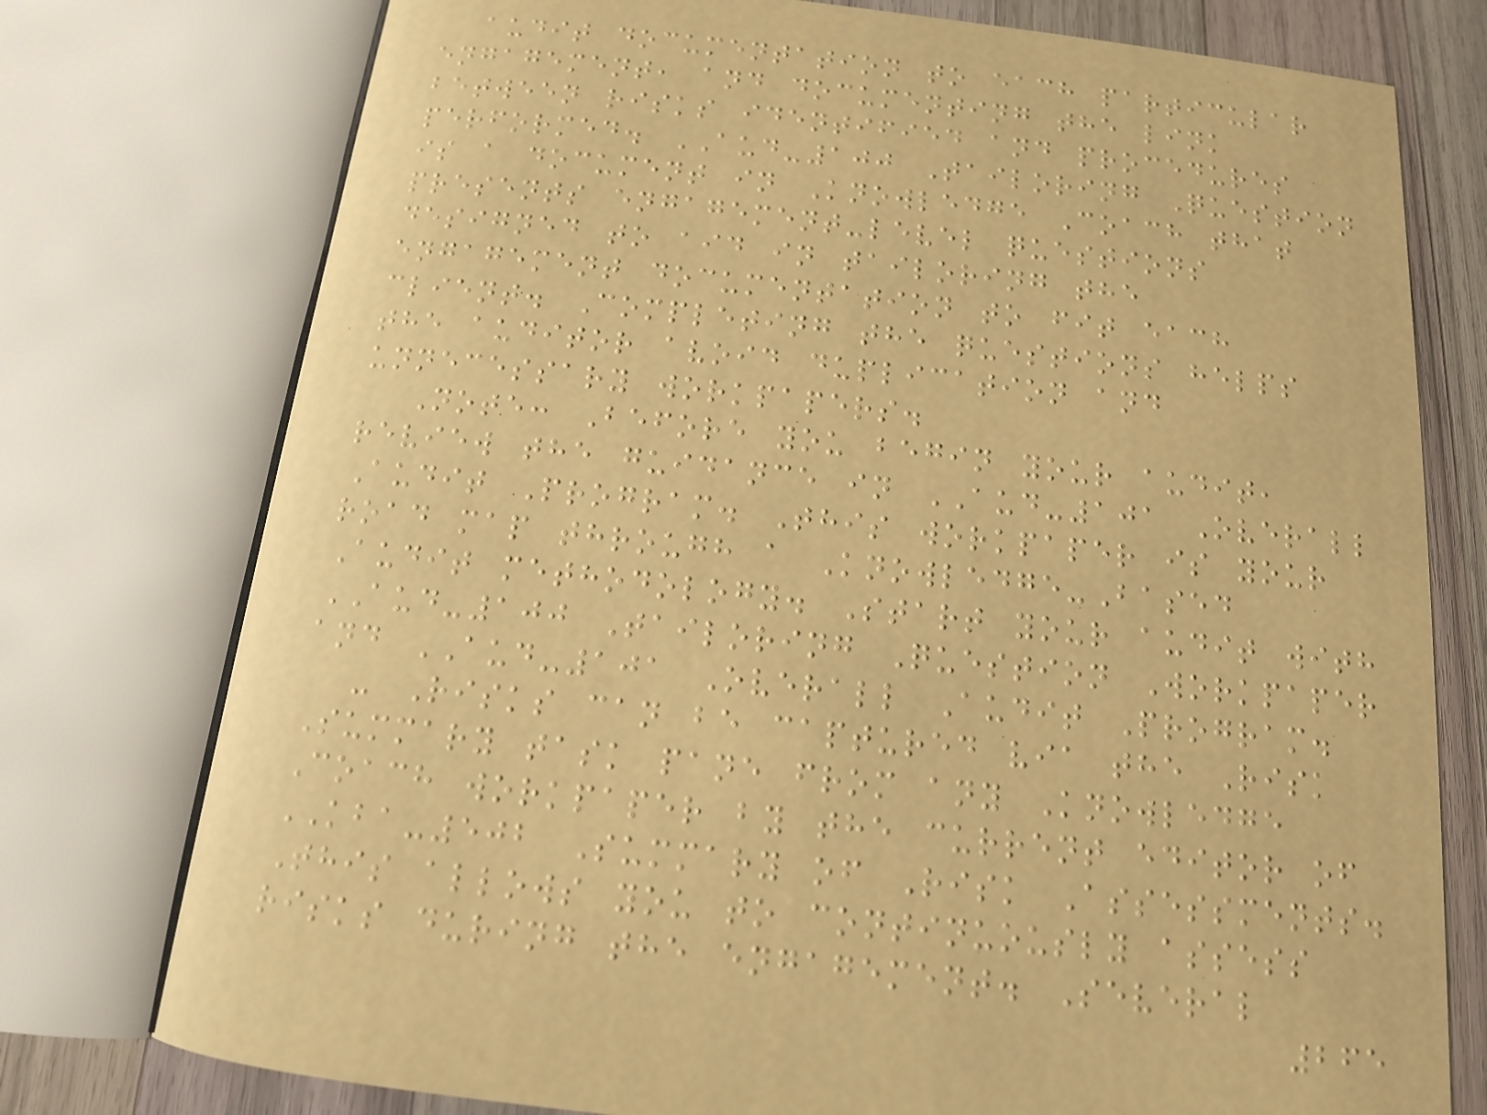audit documentation to each particular
engagement, and documenting the link
between risks identified and procedures
performed. AUD-100 Tailoring Question
is a document in Knowledge Coach that
presents engagement-level questions
designed to aid in tailoring the
engagement documentation to fit each
client. Completing the questions helps
the auditor avoid duplication and
unnecessary workpapers.
Note: Before you begin your audit,
review the guidance in AUD-101 Overall
Audit Program. This workpaper is your
road map through a Knowledge-Based
Audit methodology. Start your audit with
AUD-100 Tailoring Question Workpaper
and AUD-101 Overall Audit Program.
- Risks can be captured via the Risk
Summary task pane from any Knowledge
Coach workpaper by the current editor of
KBA-502 Summary of Risk Assessments.
This allows you to continuously assess
risks during the engagement. Several
265
